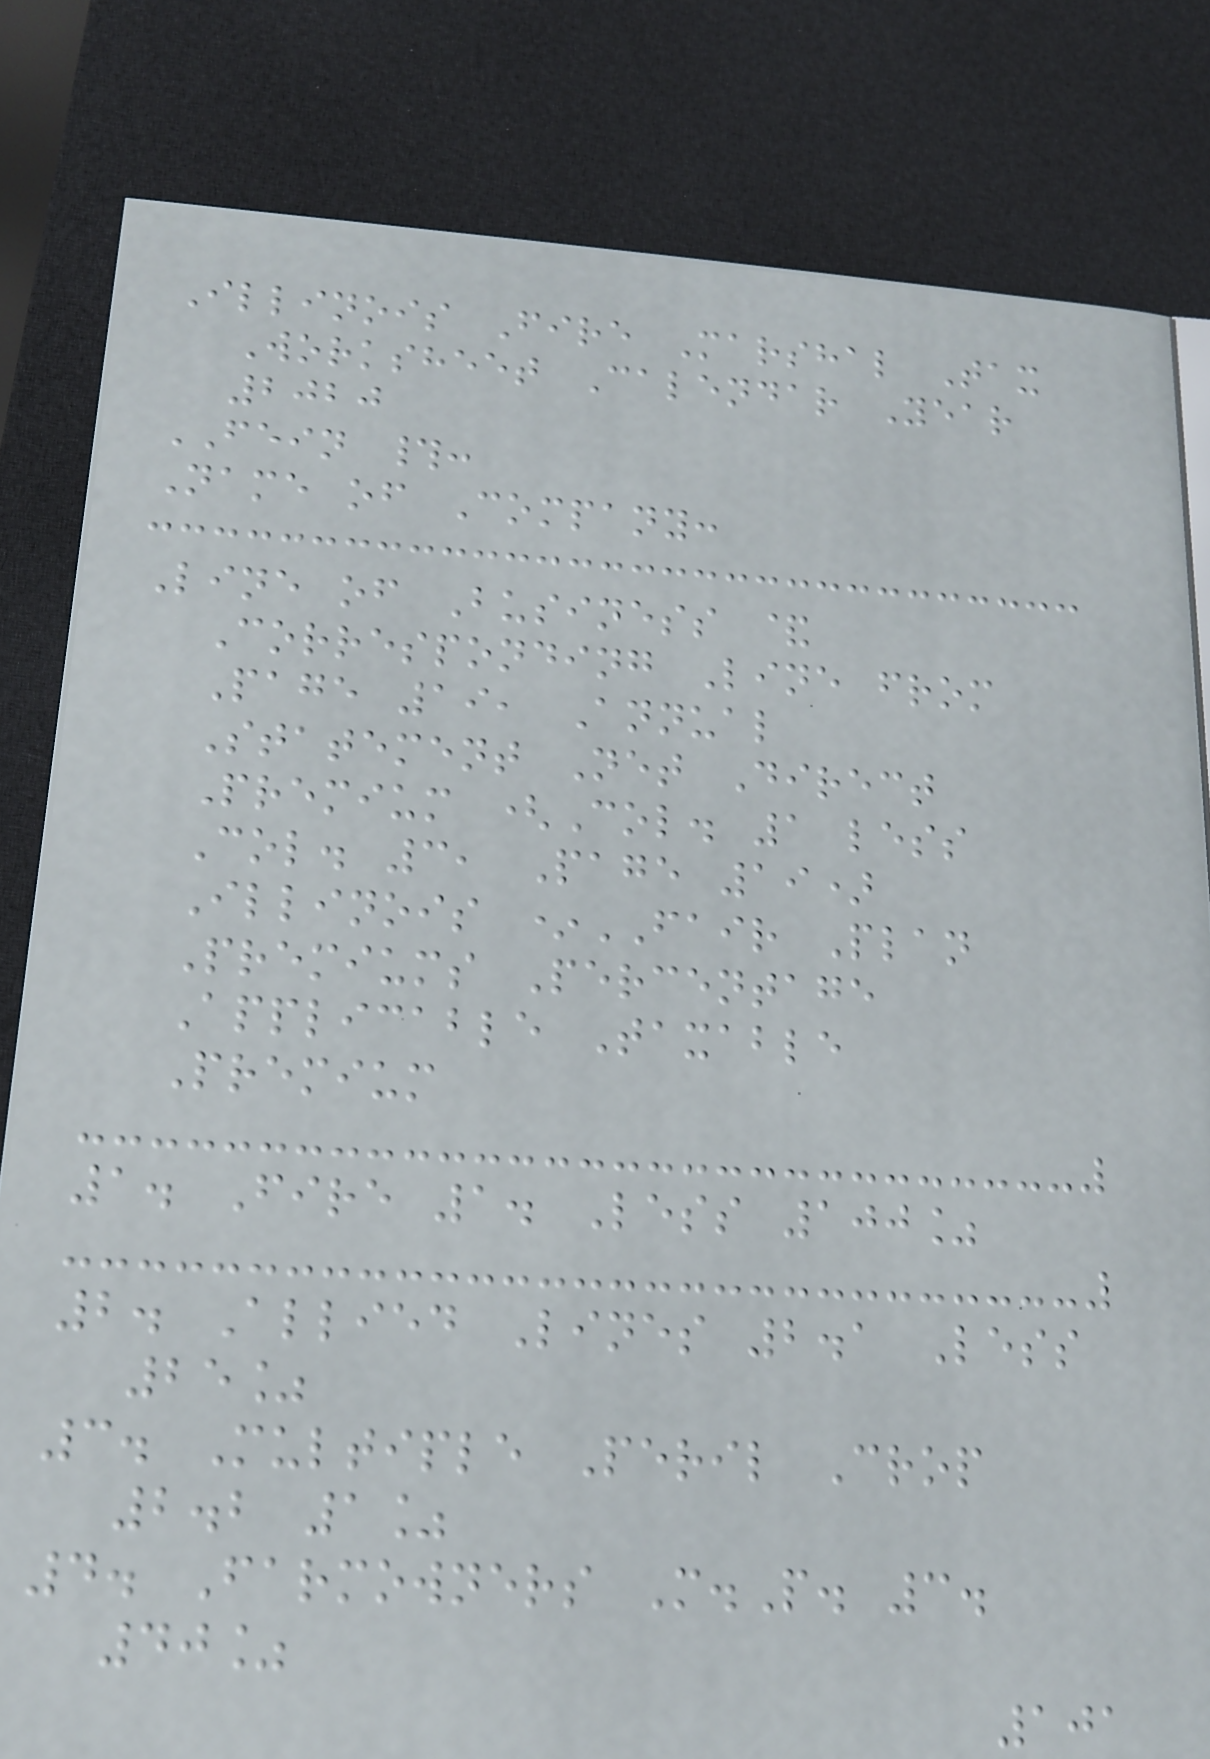Illinois Fire Marshal Tax
Worksheet Calendar Year
2020
FEIN #:
Name of Company:
Line of Business &
Corresponding Line from
Page 19, Annual
Statement Net Direct
Premium (Col. 1 less
Col. 3, Page 19)
Illinois *FAIR Plan
Premiums Percentage
Applicable Taxable
Premium
1. Fire 1. Less 100%
2. Allied Lines 2.1 Less
25%
3. Multiple Peril Crop
2.2 1%
4. Farmowners M.P. 3.
40%
101
